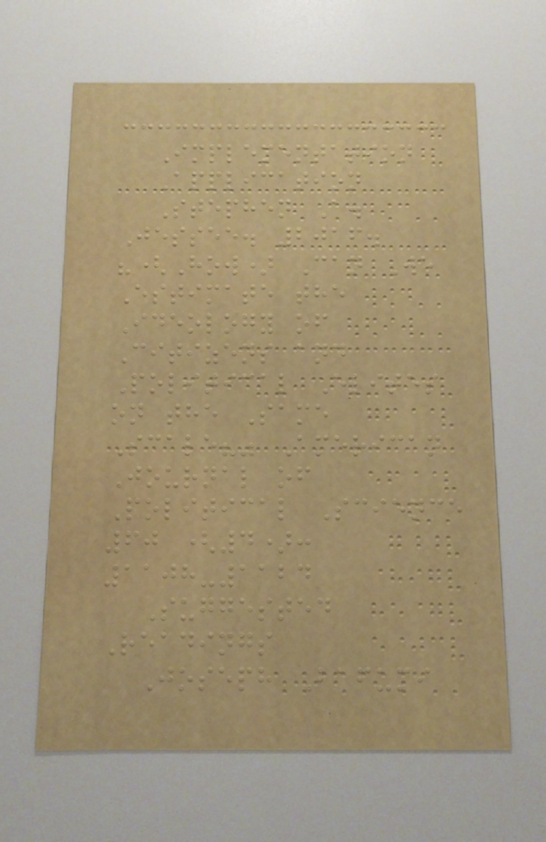Implementation
Application
Stephen A.
Jessee. 2016.
"(How) Can We
Estimate the
Ideology of
Citizens and
Political Elites
on the Same
Scale?" American
Journal of
Political Science
60 (4):
1108-1124
Suggested
Readings
Joseph Bafumi
